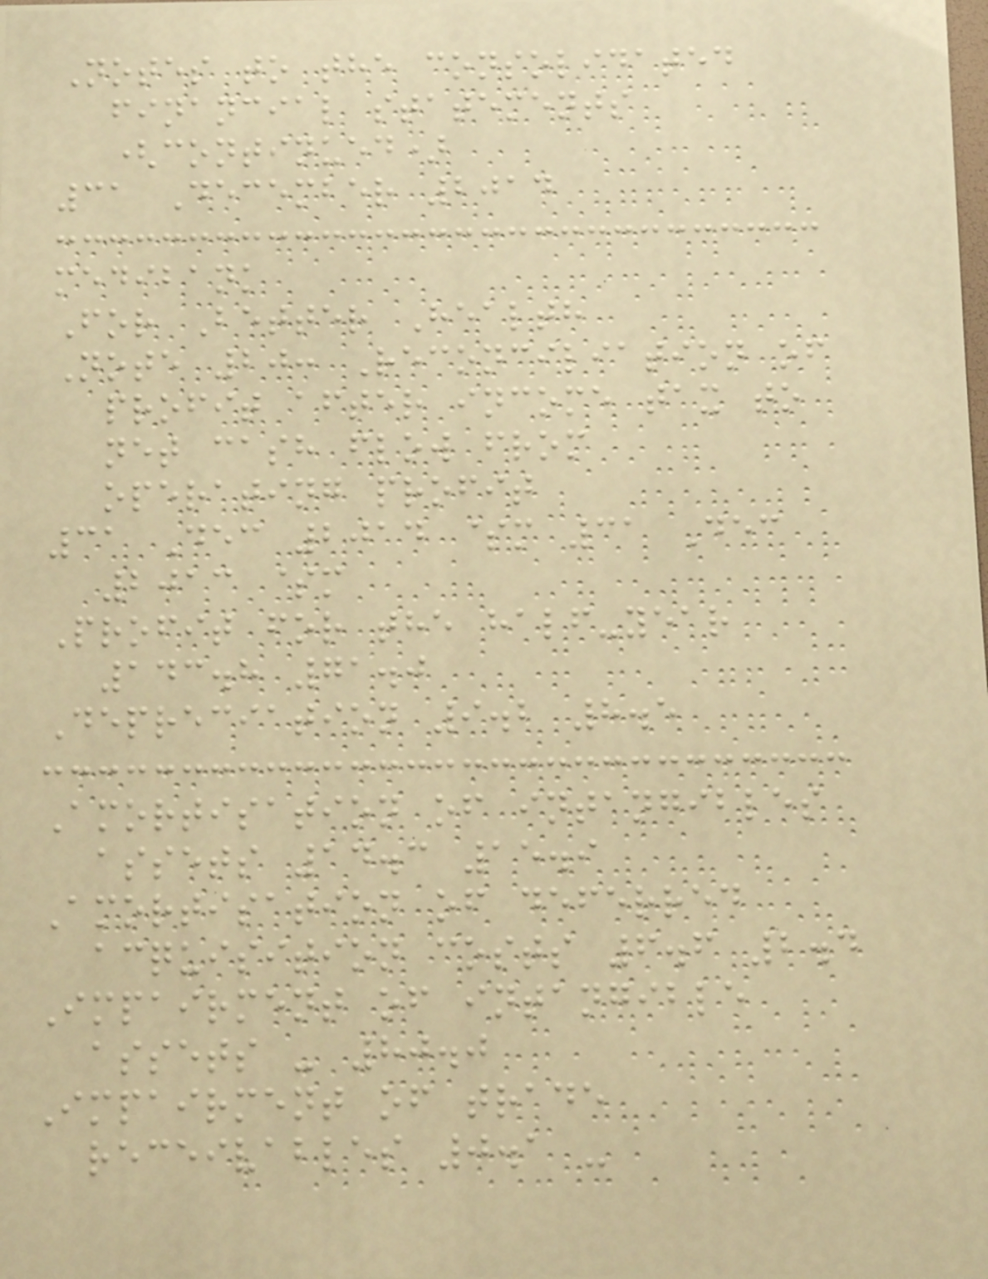Notes to the consolidated
financial statements
(continued)
31 December 2014
medibank
For Better Health
Note 20: Reconciliation of
profit after income tax to
net cash flow from
operating profit
31 Dec 2014 $m 31 Dec
2013 $m
Profit for the half-year
143.8 71.0
Depreciation 9.2 8.5
Amortisation of intangibles
assets 14.3 15.9
Amortisation of deferred
acquisition costs 6.6 2.4
Impairment of intangible
assets - 80.0
Impairment of trade
receivables 0.1 -
